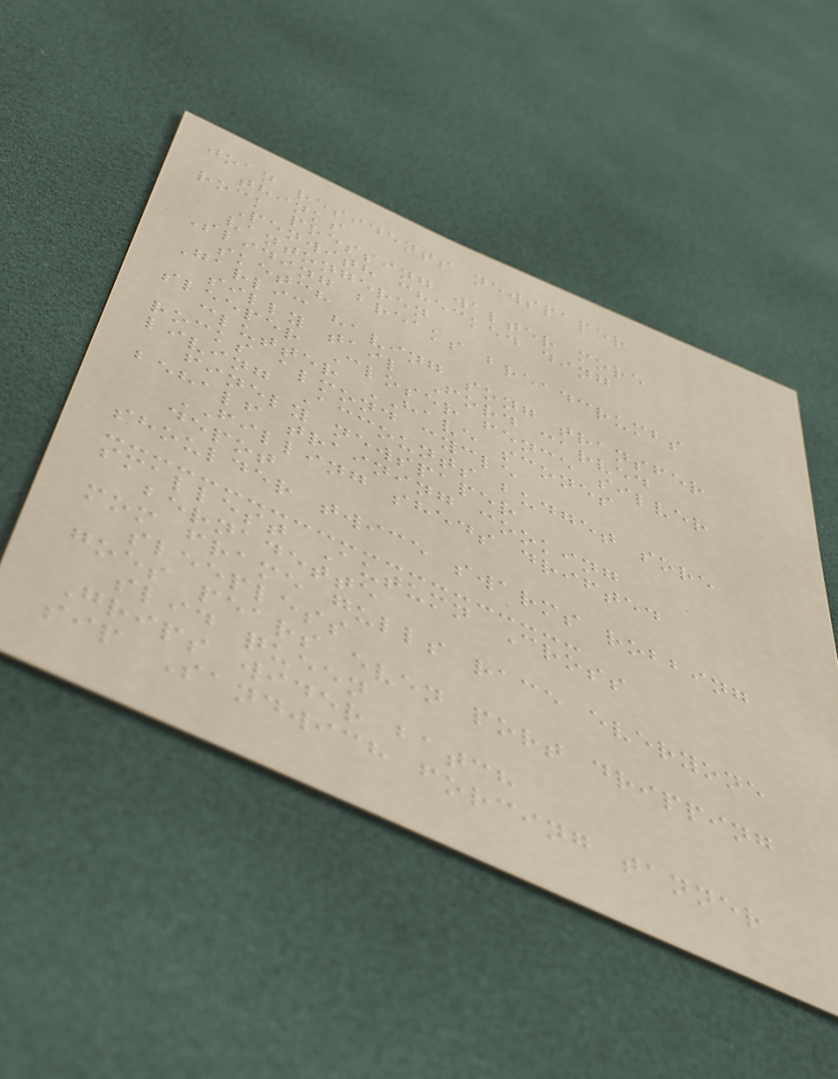joan residents newspaper
thinks
rock pressing walter more
Penwith checked ding
vantongeren
Sliding breaks breadcrumbs
sketch
Garlic having song transfer
silly tail Ford carved
sleeper Closer fence silver
clutter HAVE scones
rocks almond cycle
living Accounts budget sore
finely newspaper
behalf training cooking
FILLING sheds drifted
depot
shoulder twice swarms robbing
smallest Autumn Cross
bernadette
mom frame gulls race everyone
sleepless
goes pears even port dripping
slid queen
Grips wider batch
sip Sandwich forcing tanner
